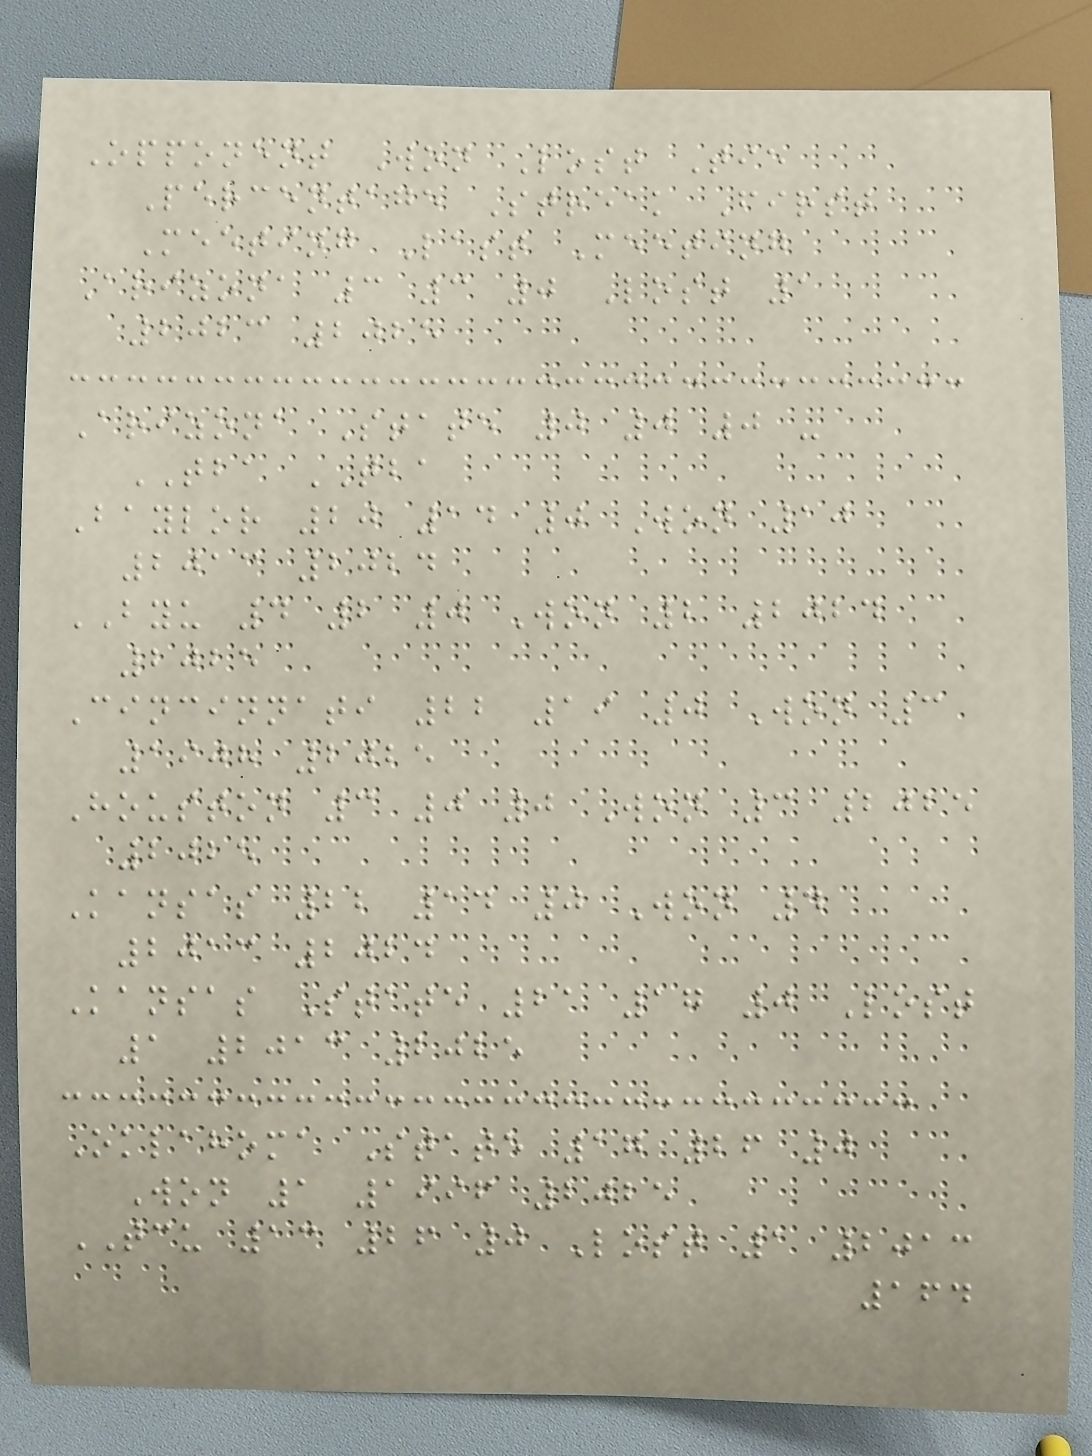Opponent Won Lost Tie
Percentage Streak First
Meeting Last Meeting
Arizona 3 3 0 Lost 1
2023 2025
Arizona State 0 0 0 -
TBA TBA
Baylor 20 14 0 Won 10
2013 2024
BYU 4 2 0 Won 2 2024
2025
Cincinnati 22 19 0 Won 3
1908 2025
Houston 3 0 0 Won 3 2025
2025
Kansas 22 14 0 Won 4
2013 2024
Kansas State 21 17 0 Lost
1 2013 2025
Oklahoma State 17 26 0
Won 1 1996 2025
TCU 13 26 0 Lost 1 2013
164
